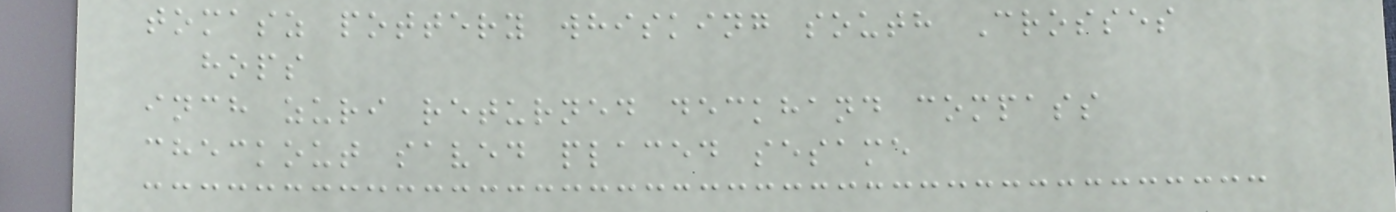tomasz pottery whisking south Crosses
hops
inch zuri returned deckhand compass
checkout saved placed sesame
